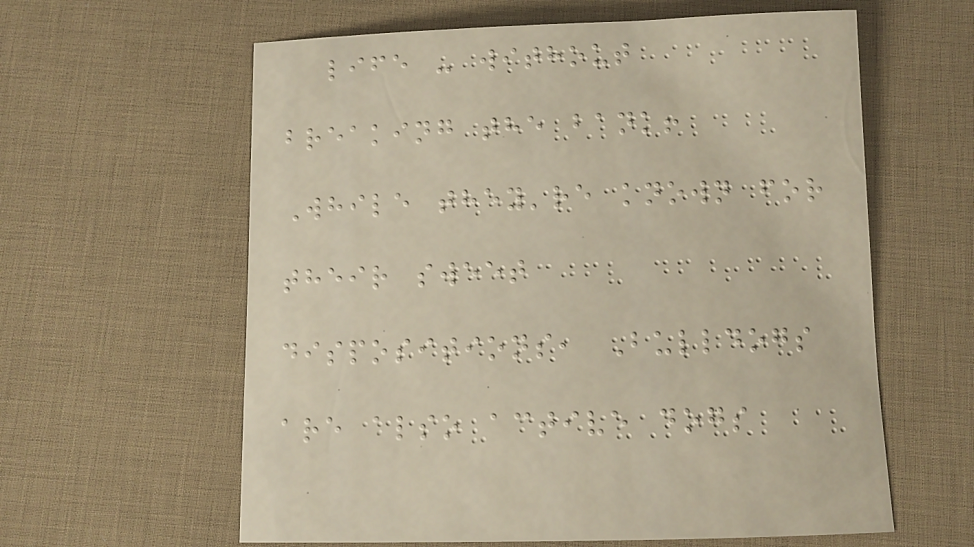life - without
breaking the bank!
While they're known for
their sweet
dispositions, Bulldogs
are also active dogs
